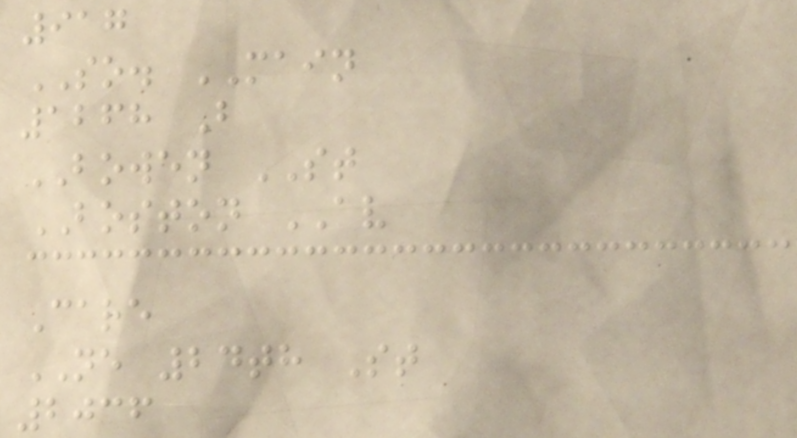917
SO. MAIN
1268 B
BOWEN ST
BOSTON AV
Care
NE 24th St
2036
